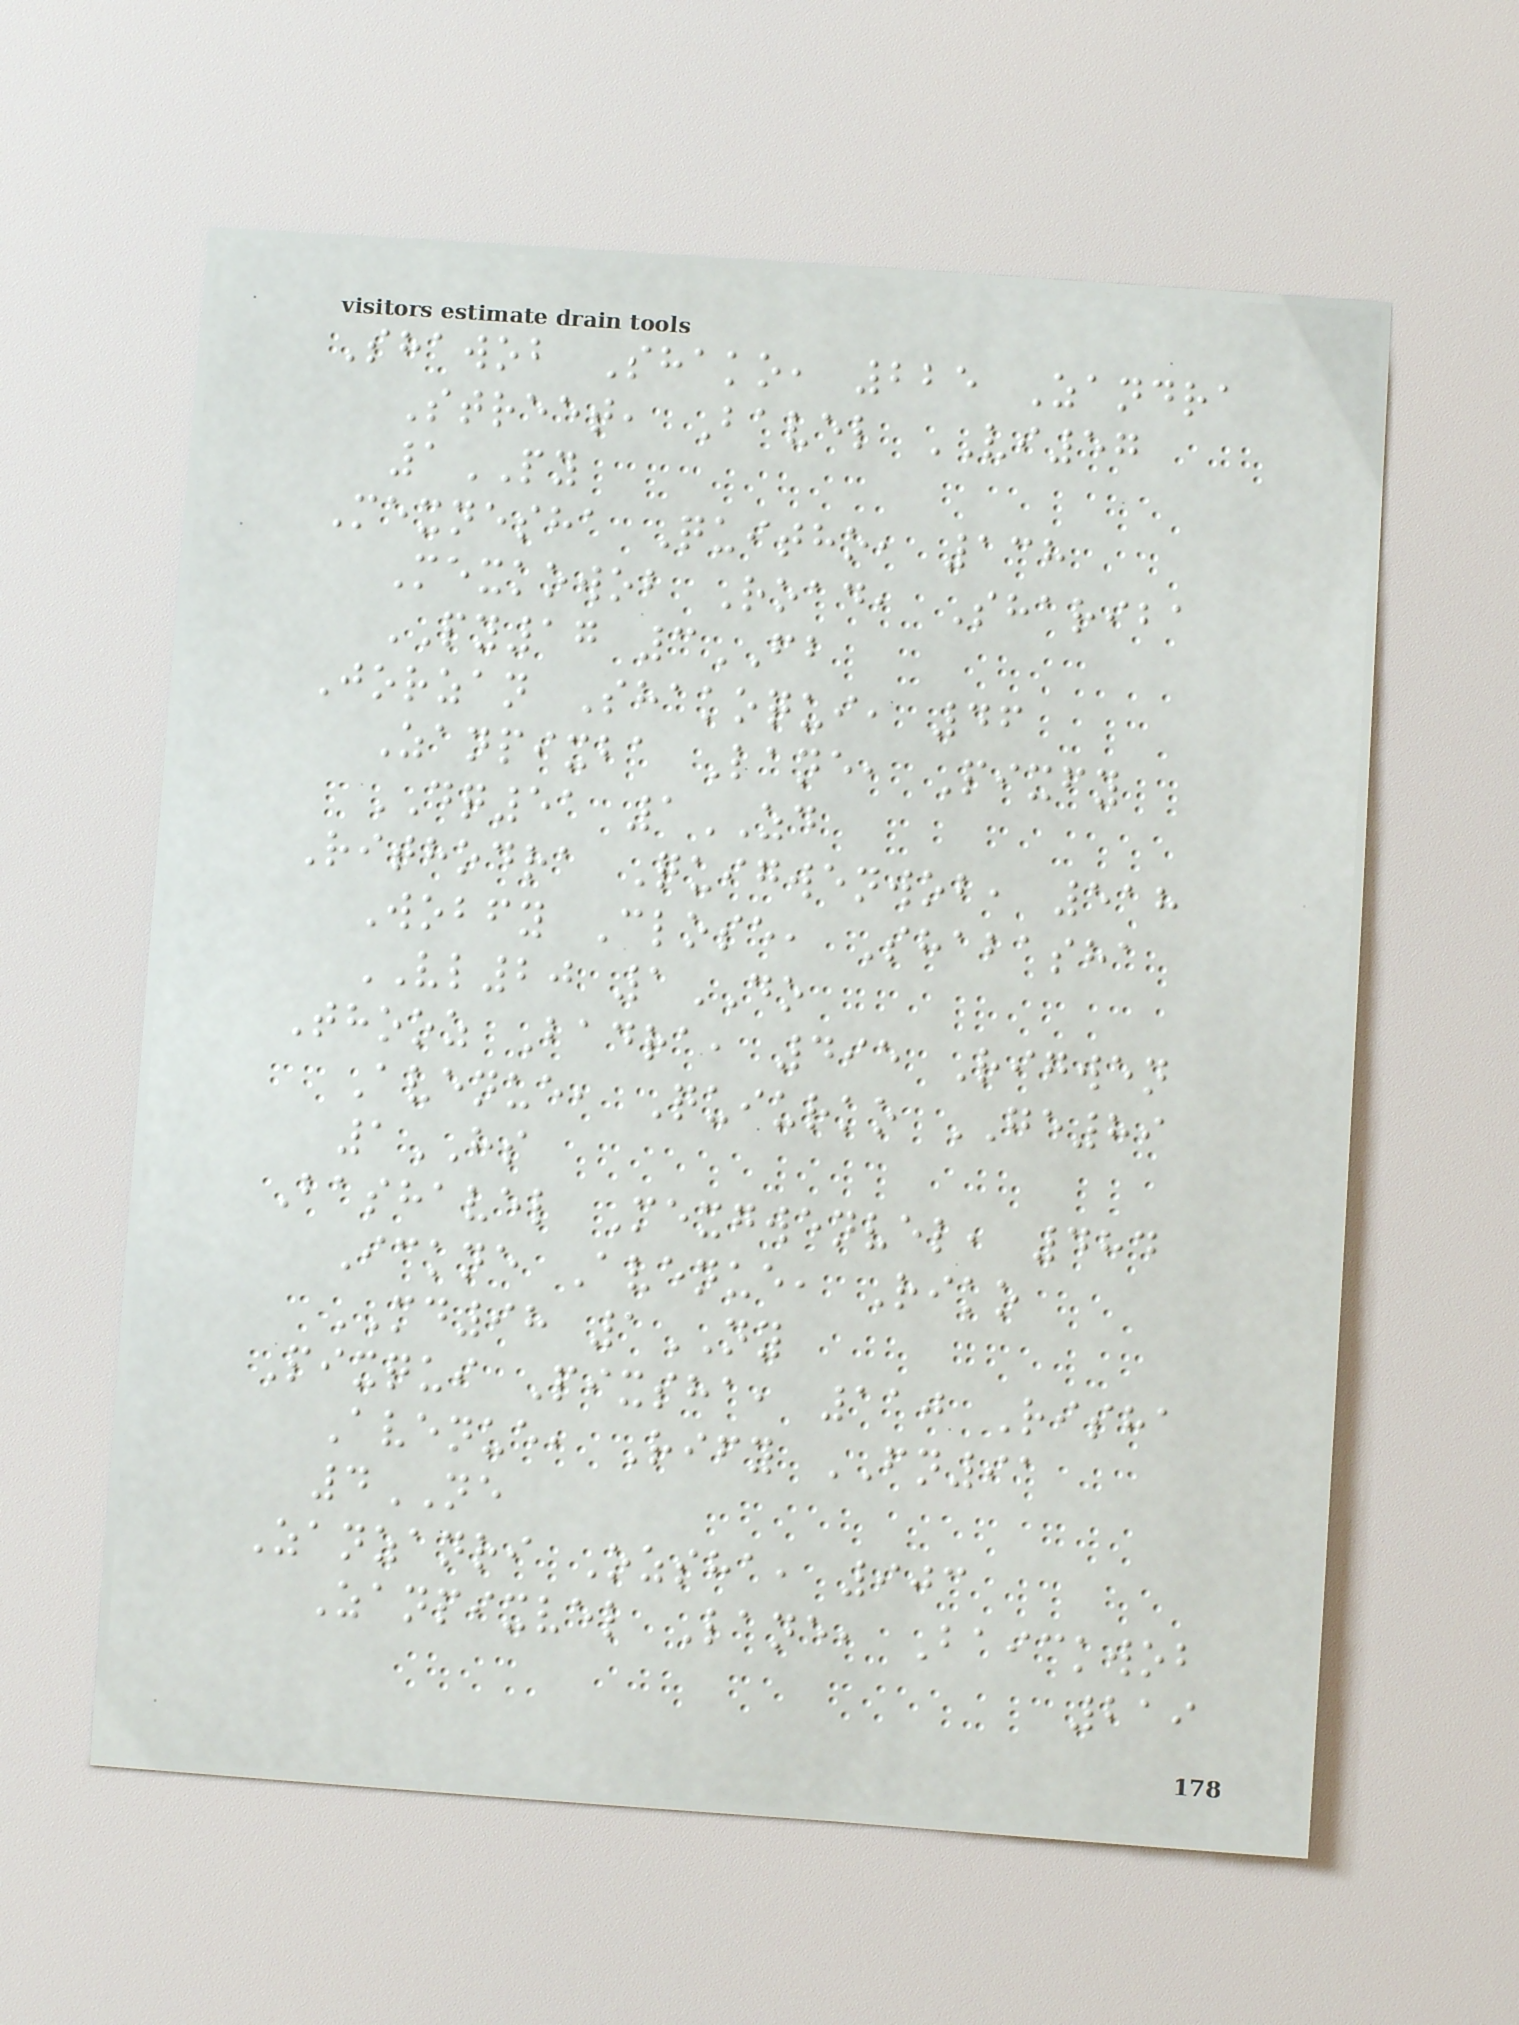Shawob Shako, 225 Zandra
Street, Bavel VI57
1PY
Mexnesha Quitho, 138
Mexkowob Road, Shariba
PY17 3FB
Jorzan Shakoqui, 46
Zanpixba Lane, Pixfy
DQ51 1ZD
Rithodra Quigwenwob, 518
Wobfy Close, Shabasha
VL20 1DO
Thooz Badra, 495 Rigwen
Avenue, Quiurko GE89
1HS
Bashavel Mexgwenvel, 484
Ickne Avenue, Riko
MD98 1NY
Pixqui Pixsha, 110 Risha
Avenue, Rify FN91
4NE
Zanzanri Ozsha, 903
Zanpixvel Lane, Baickwob
219
